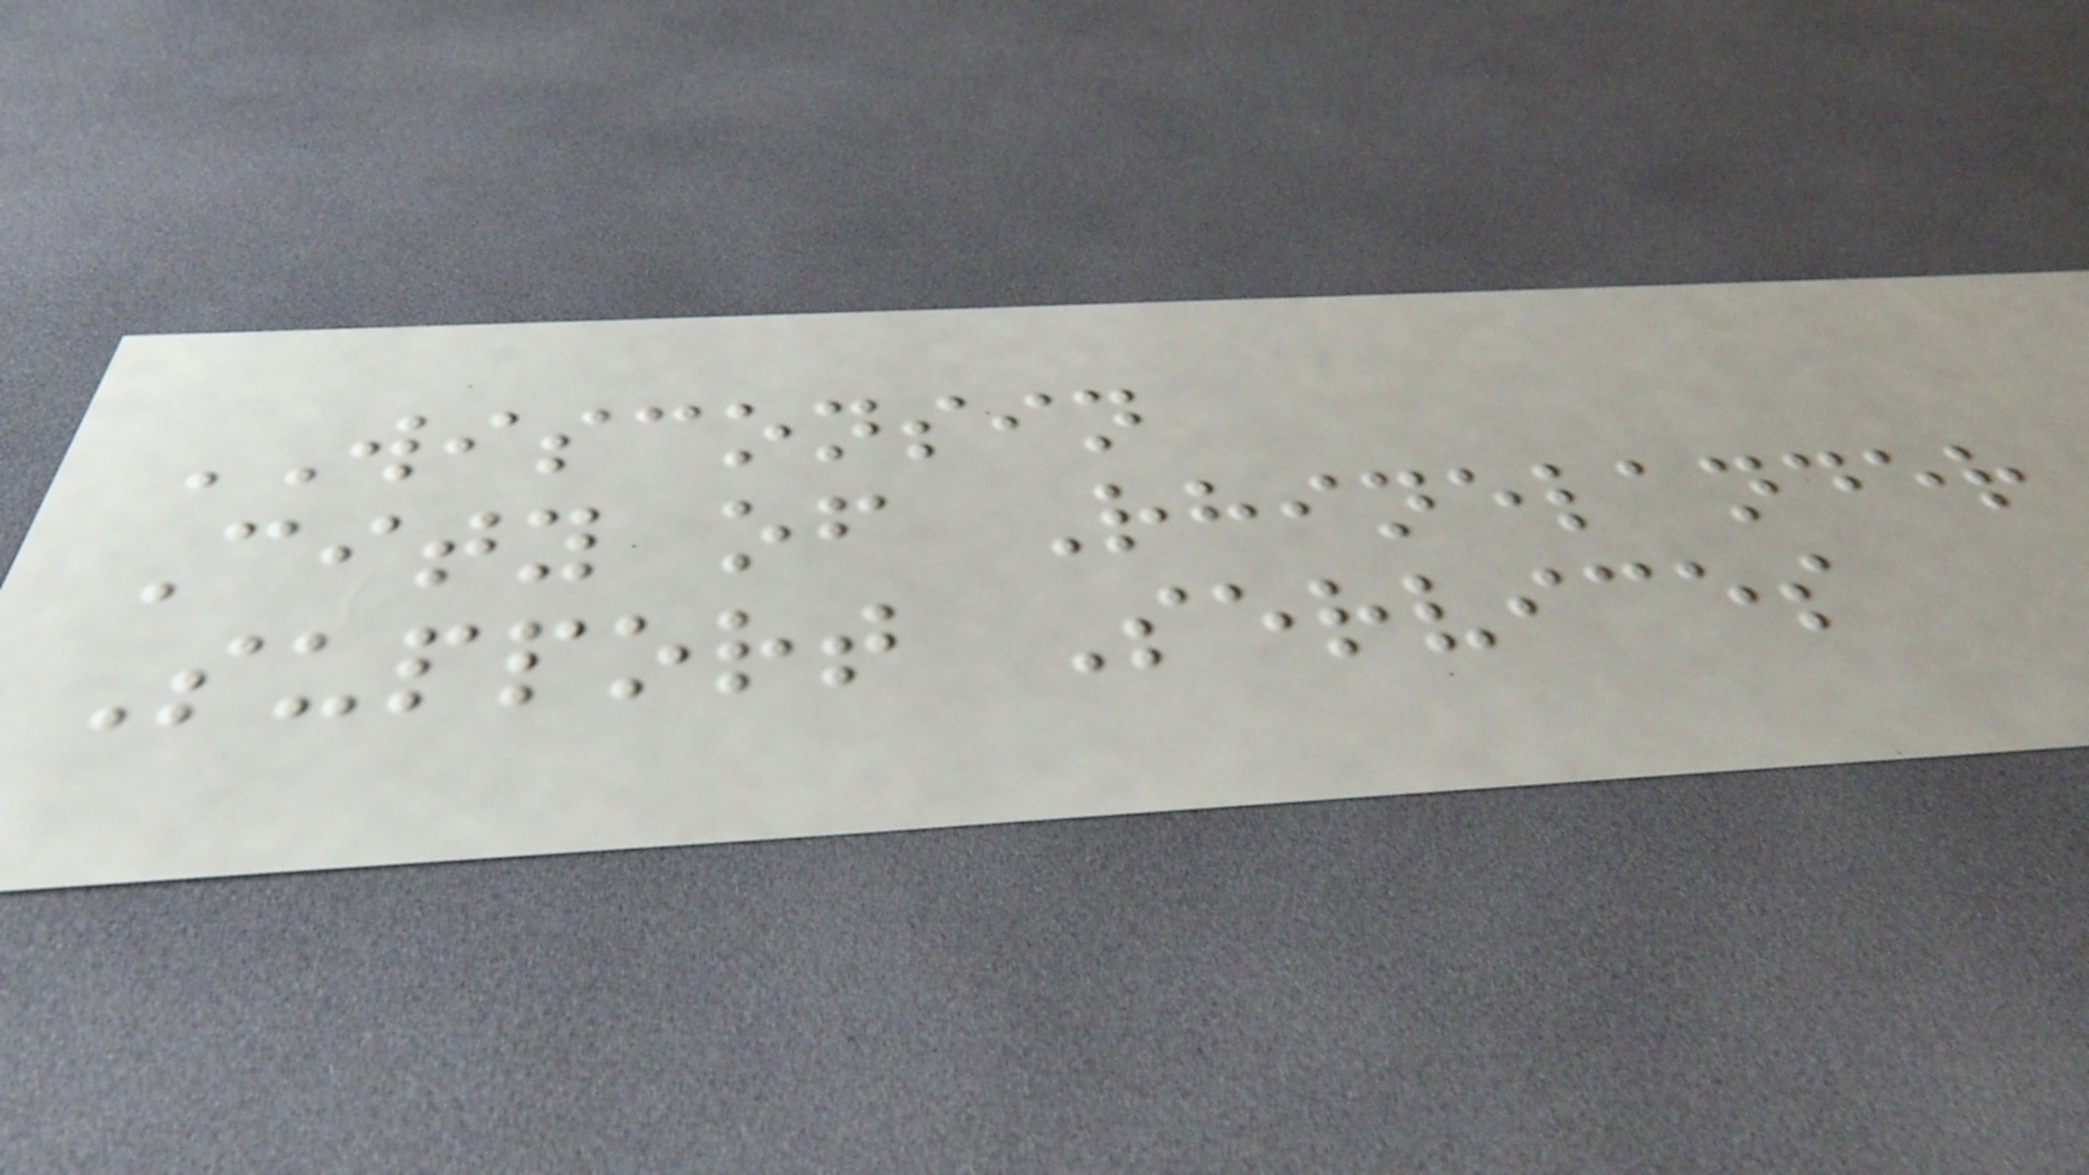WISCONSIN
City of Rhinelander
Support Services
